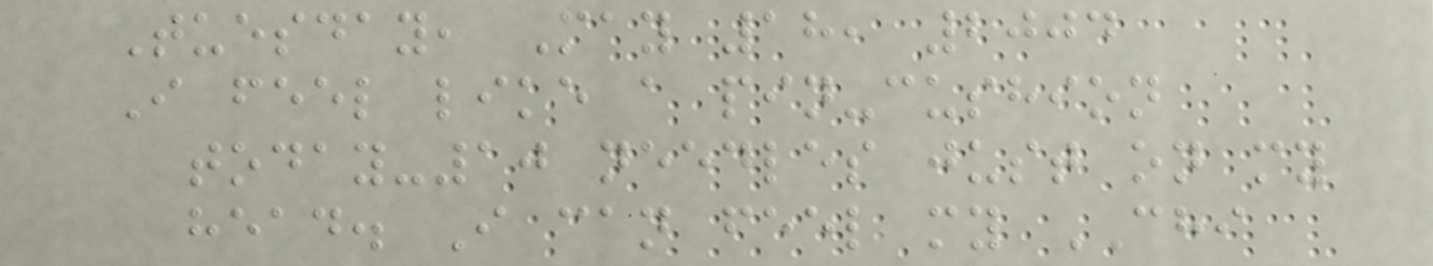Tuesday, May 18, 2004
I feel like a pin-cushion
today-10 needles just on my
head. I can feel my CHI
